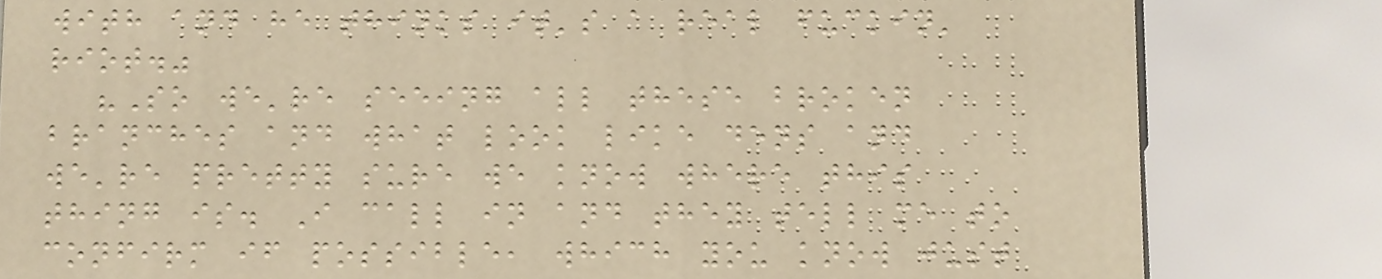with and he thinks it's a real fuckin'
riot."
"So we're seeing all these broken
branches and what look like dens and
we're pretty sure we know where this
thing is. I call in and they tell me to
confirm if possible, which you know just
